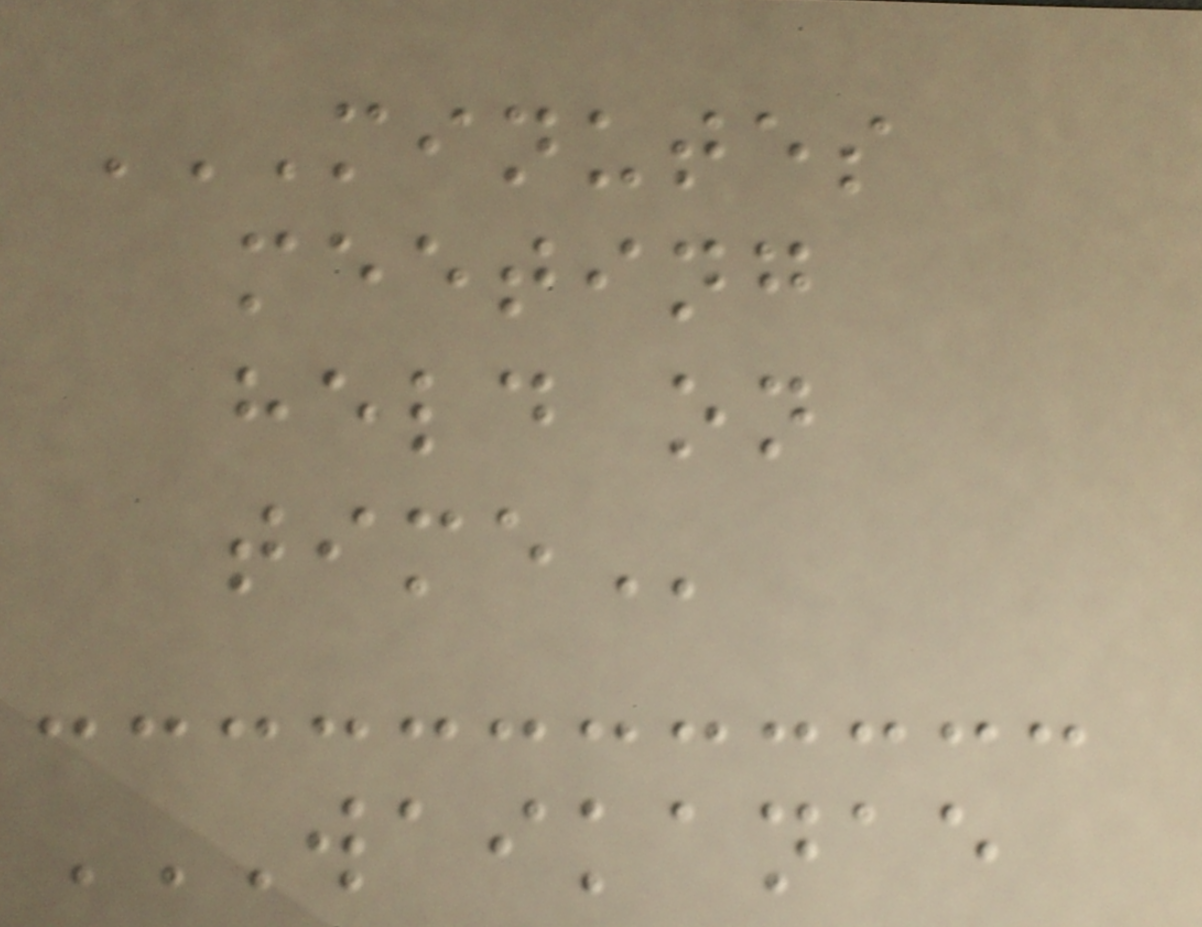MINUTES
MEETING
HELD ON
TIME
WAIKANAE
